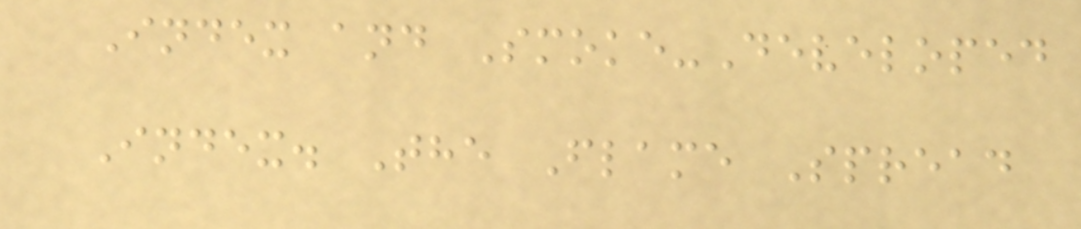Index and Smoke-Developed
Index. The Flame Spread
